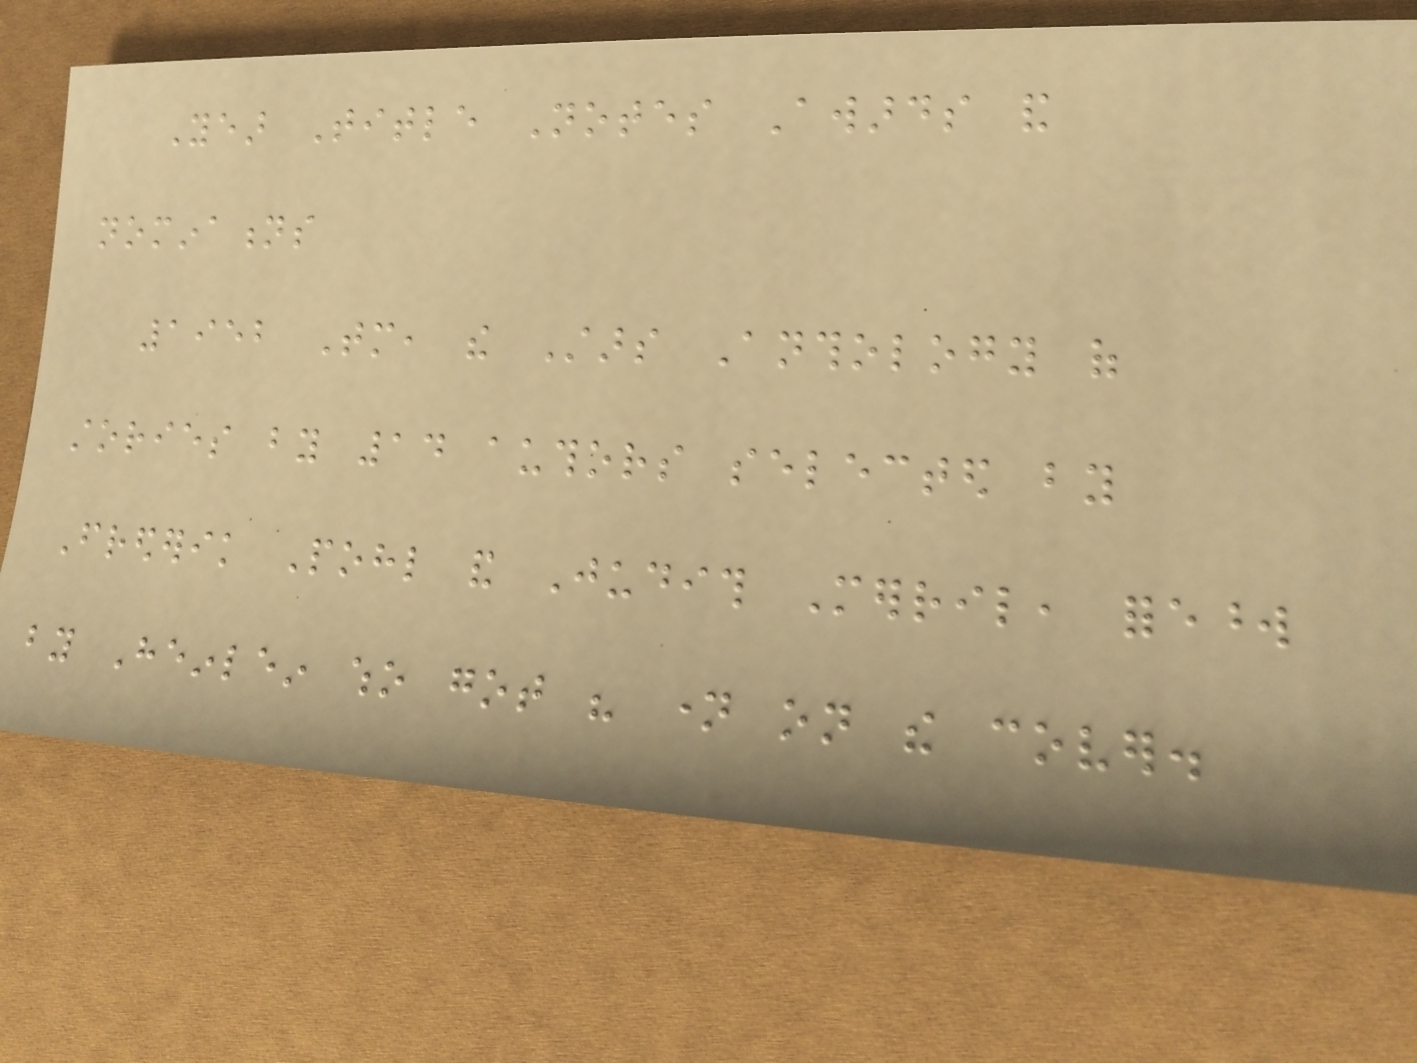Year Title Notes Awards and
nominations
1952 Tomorrow, the Stars Anthology of
stories by 14 authors selected by
Frederik Pohl and Judith Merril, foreword
by Heinlein who got his name on the cover.
